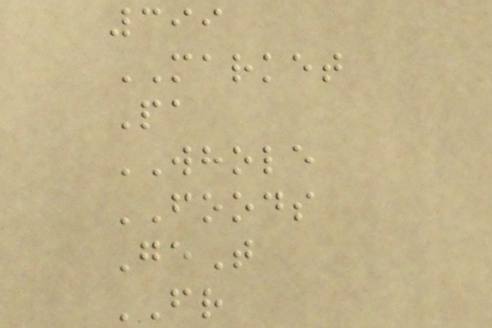399
MARKET
Pa
WHOLE
FOODS
GeT
FR
